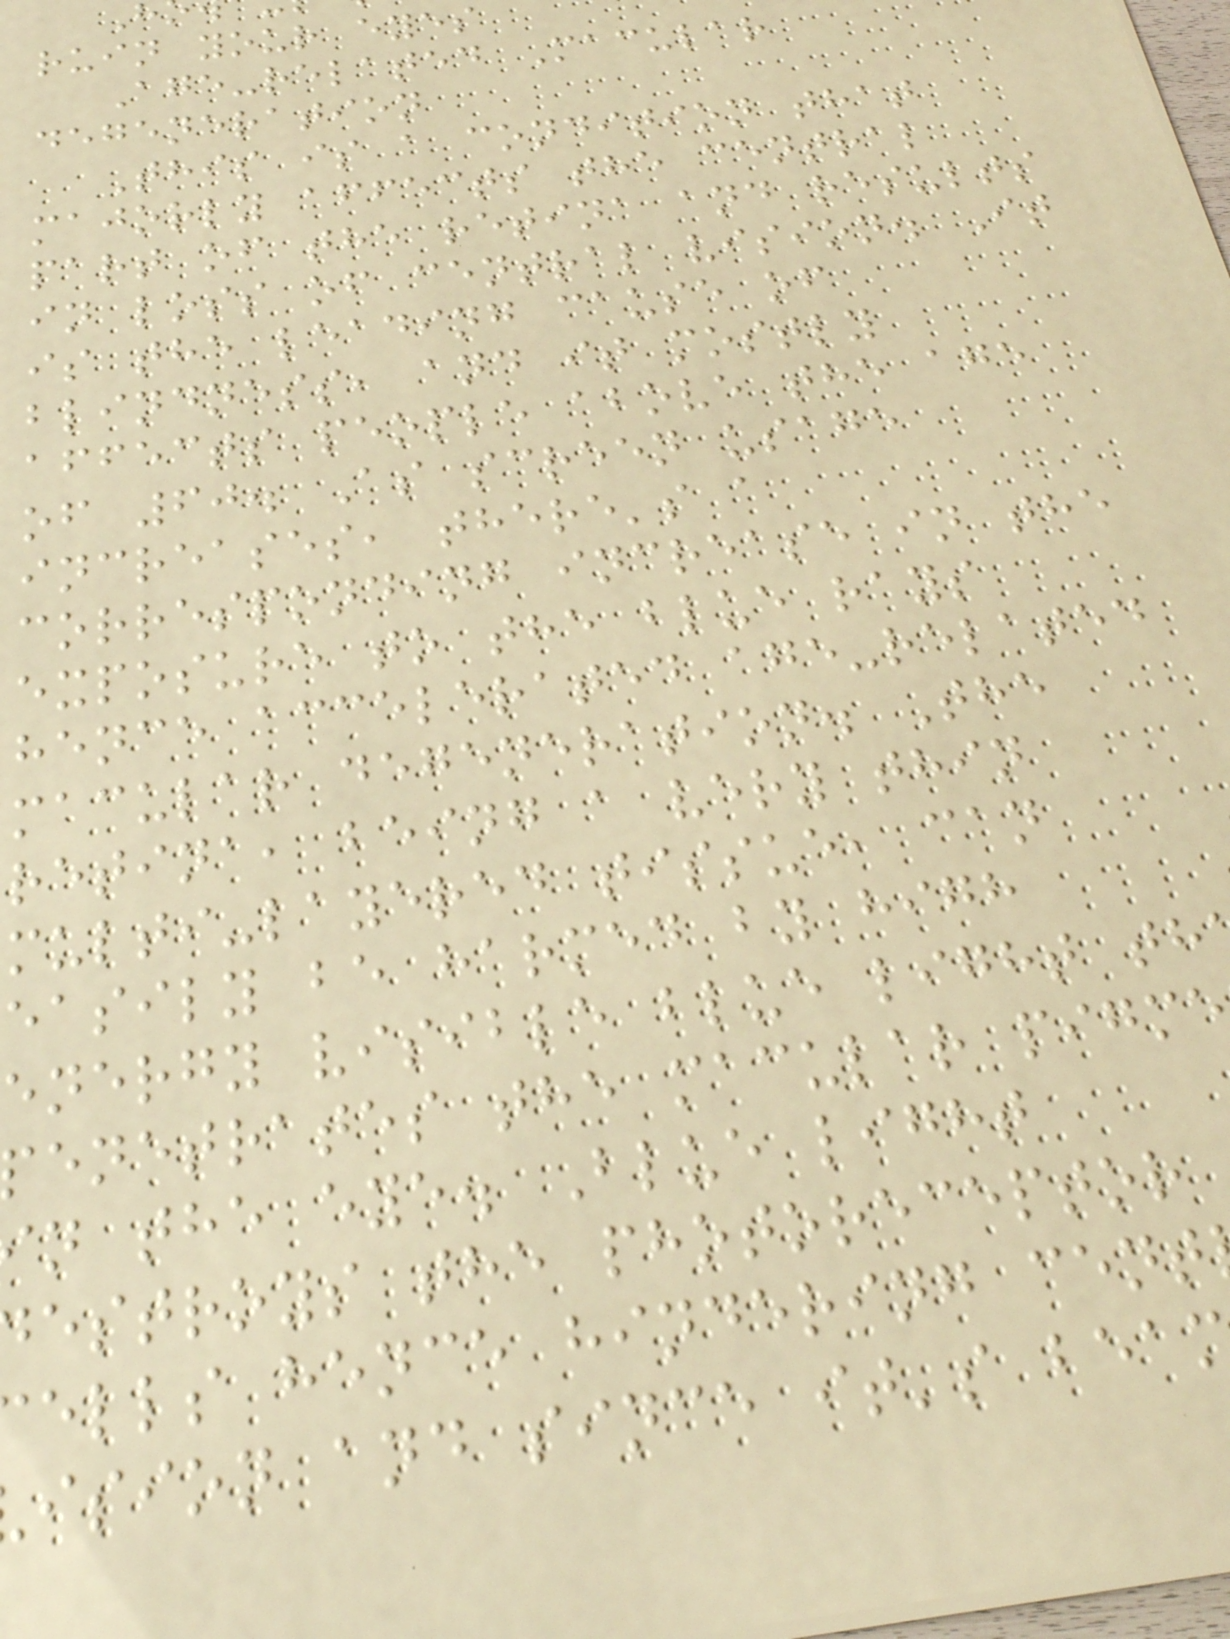ruin your eyes
Age-related Macular
degeneration
This is a condition that
majorly affects the central
part of the retina and results
in loss of central vision. It
is the leading cause of
blindness, and it mostly
affects people above the age
of 60. As screen usage
increases, there's a
corresponding increase in the
exposure to the blue rays
hence accelerated age-related
macular degeneration. The
retina, being a very thin
multi-layered tissue, can
easily be harmed by high
energy visible blue light th
enetrates the macular pigme
n the eye. Blue light
estroys the photoreceptor
ells hence hindering cent
ision and since it's bea
